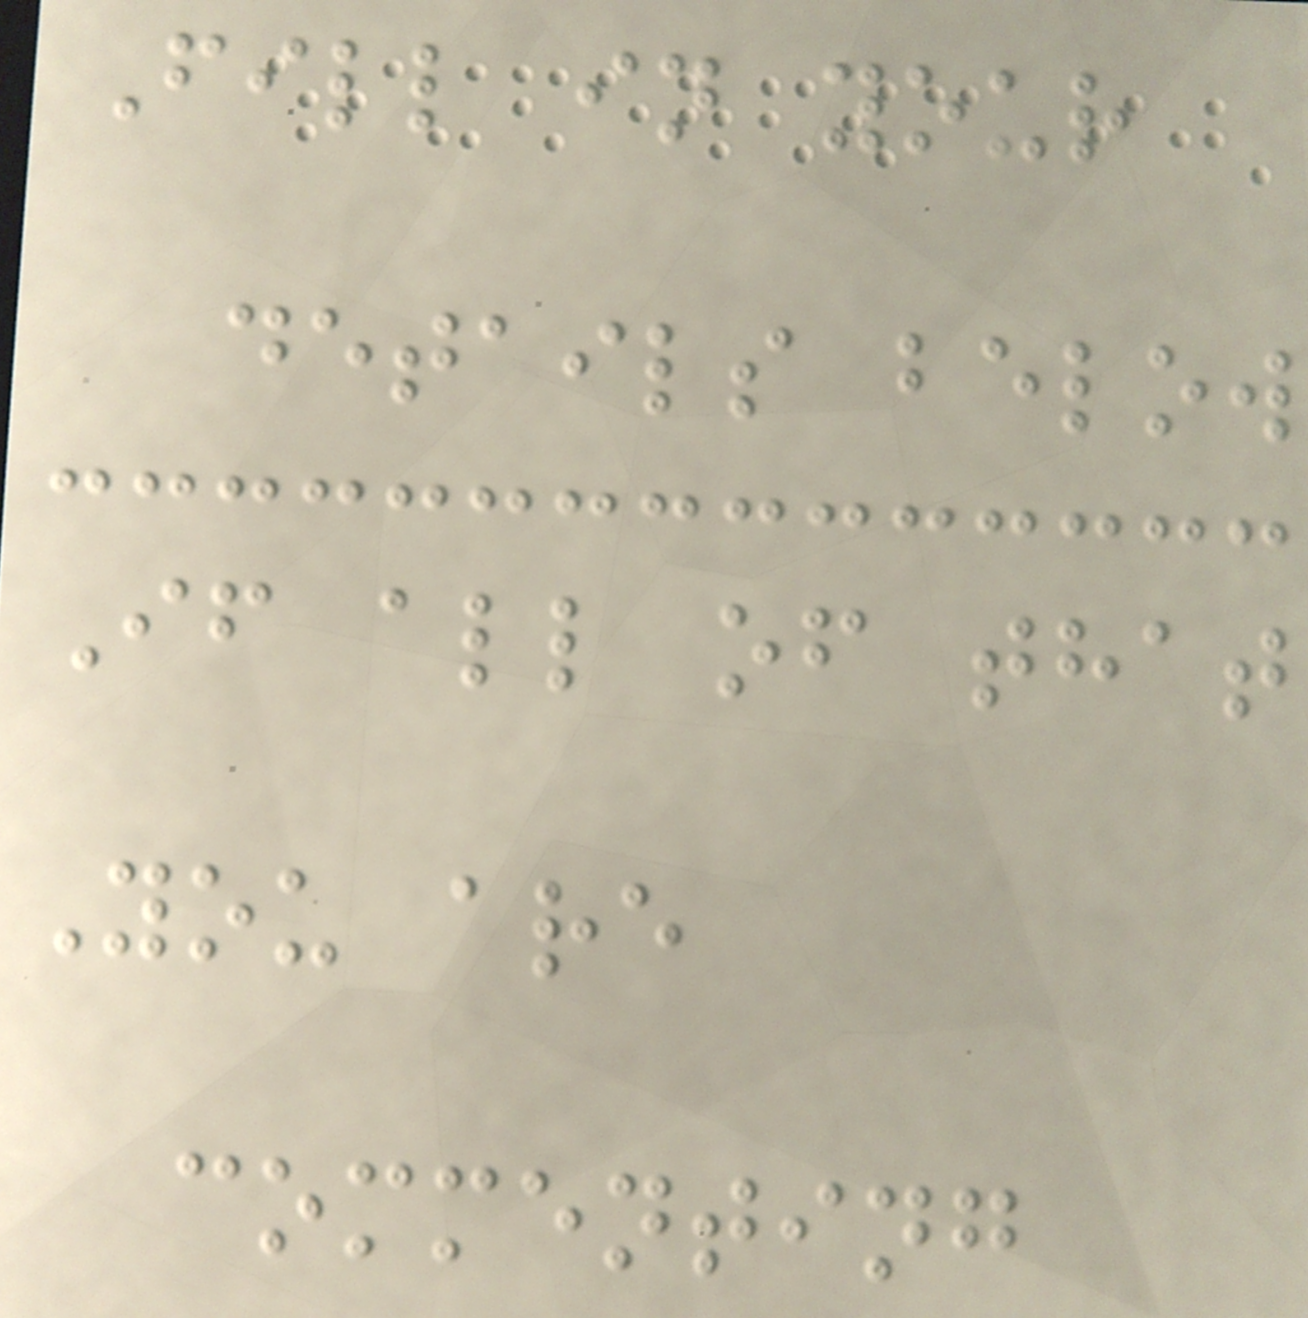Fill in your
details below
If all of that
You are
commenting
